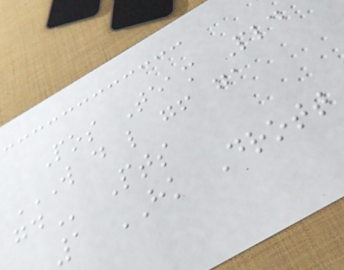Pos Team Pld
W D L GF GA
GD Pts
1 HK Drott
